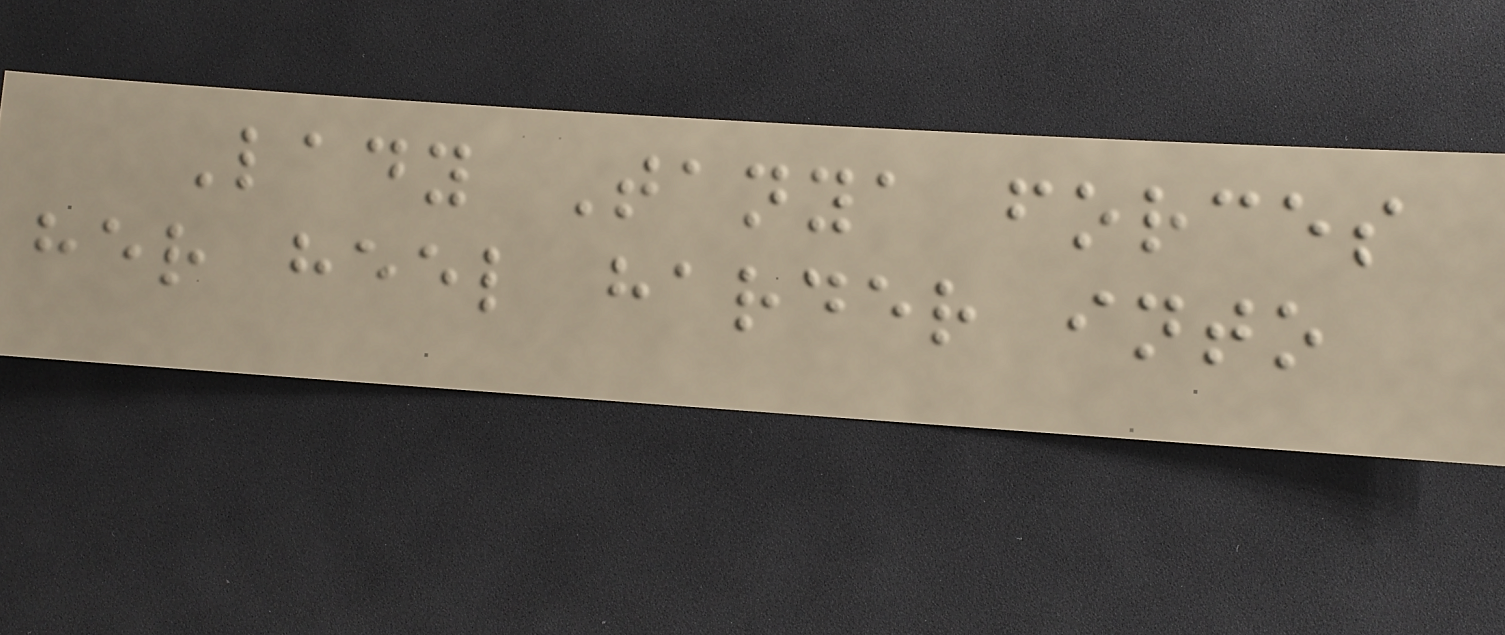Lady Tanya forces
her heel harder into
